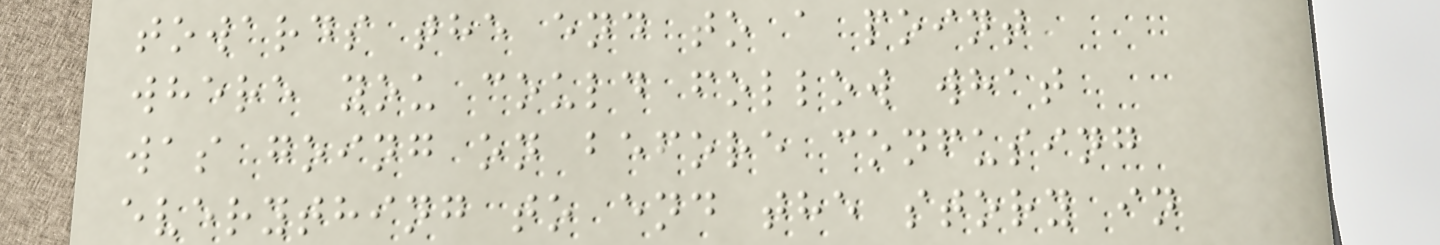towards the end to a point
where you could follow what
was going on before confusing
everything to end the story in
